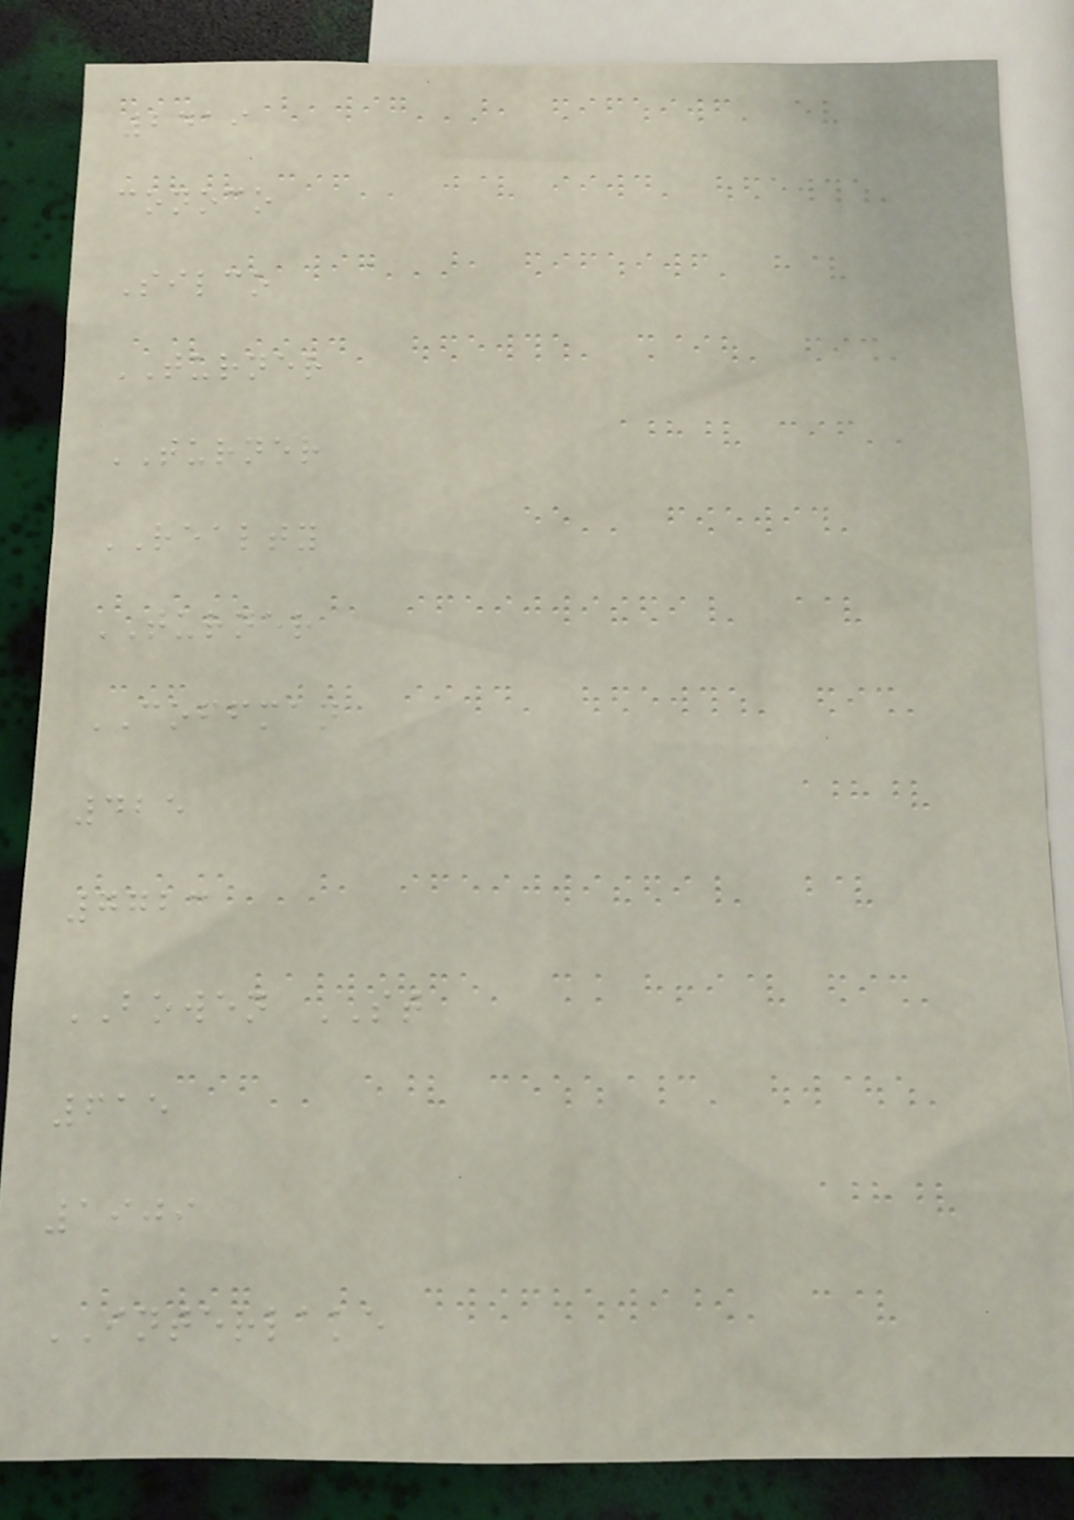2419
conoco
Silco
TURNER
TURNER
REALTY
TURNER
COFFMAN
425
7723
BOWEN ST
615
1909
INTERLAKE
